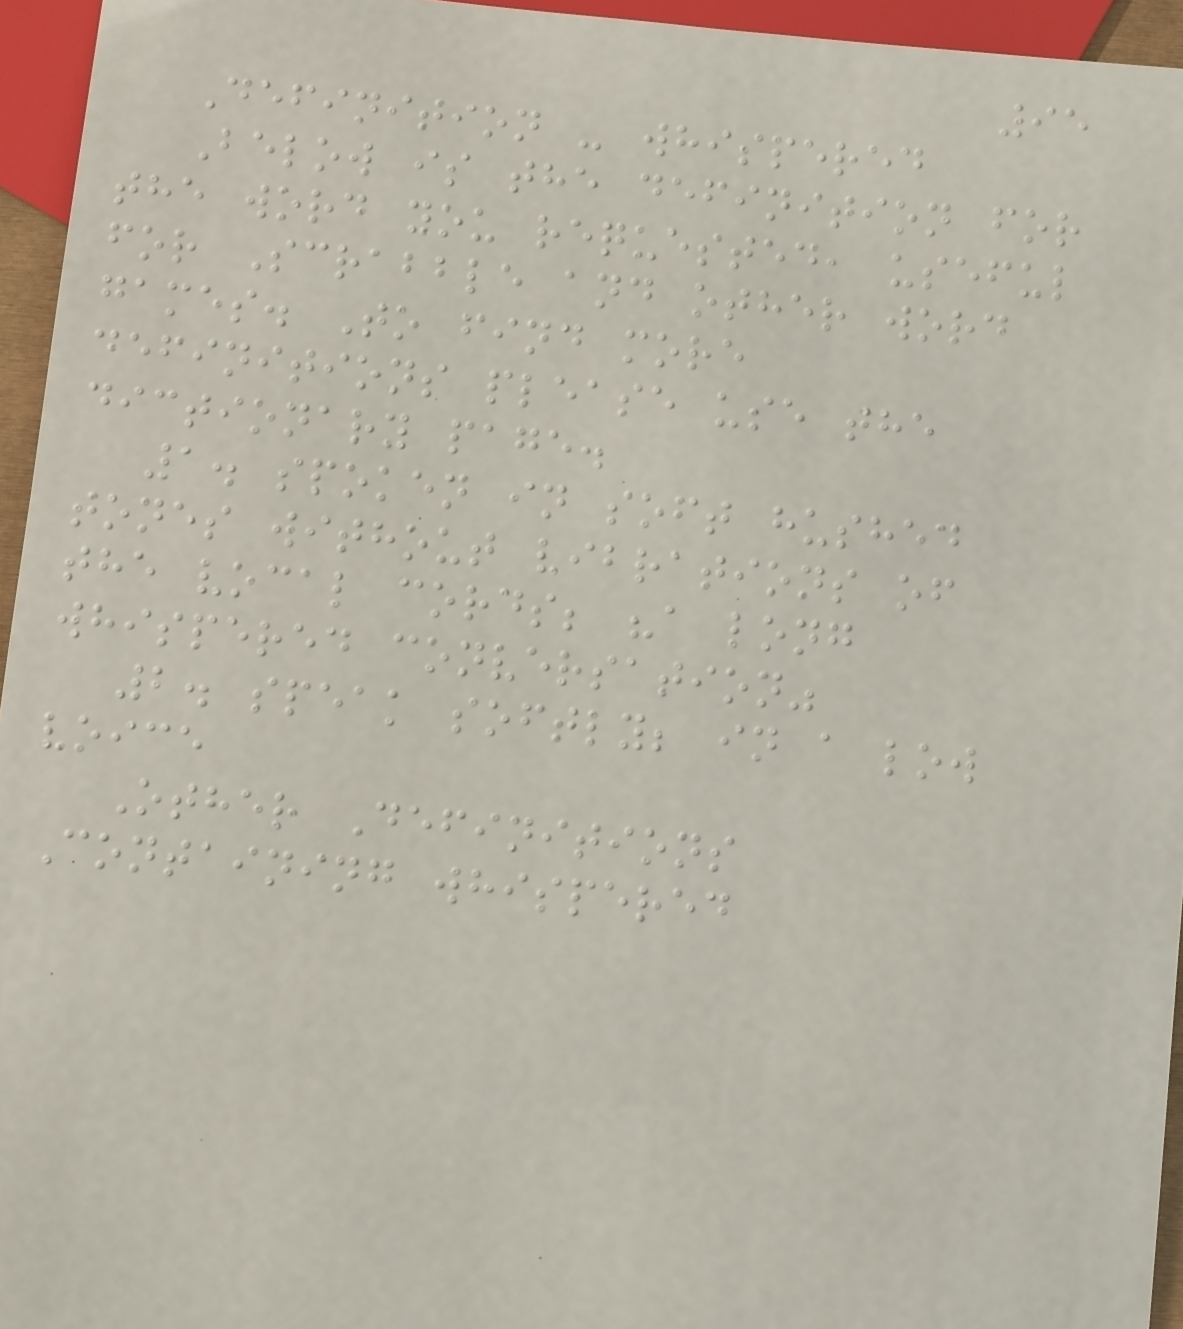95
Definition - whispered
Below is the definition for
the word you requested, useful
for Scrabble and other word
games. To find more
definitions please use the
dictionary page.
1. spoken in soft hushed
tones without vibrations of
the vocal cords; "a long
whispered conversation"
2. speak softly; in a low
voice
Other Definitions
Containing whispered
